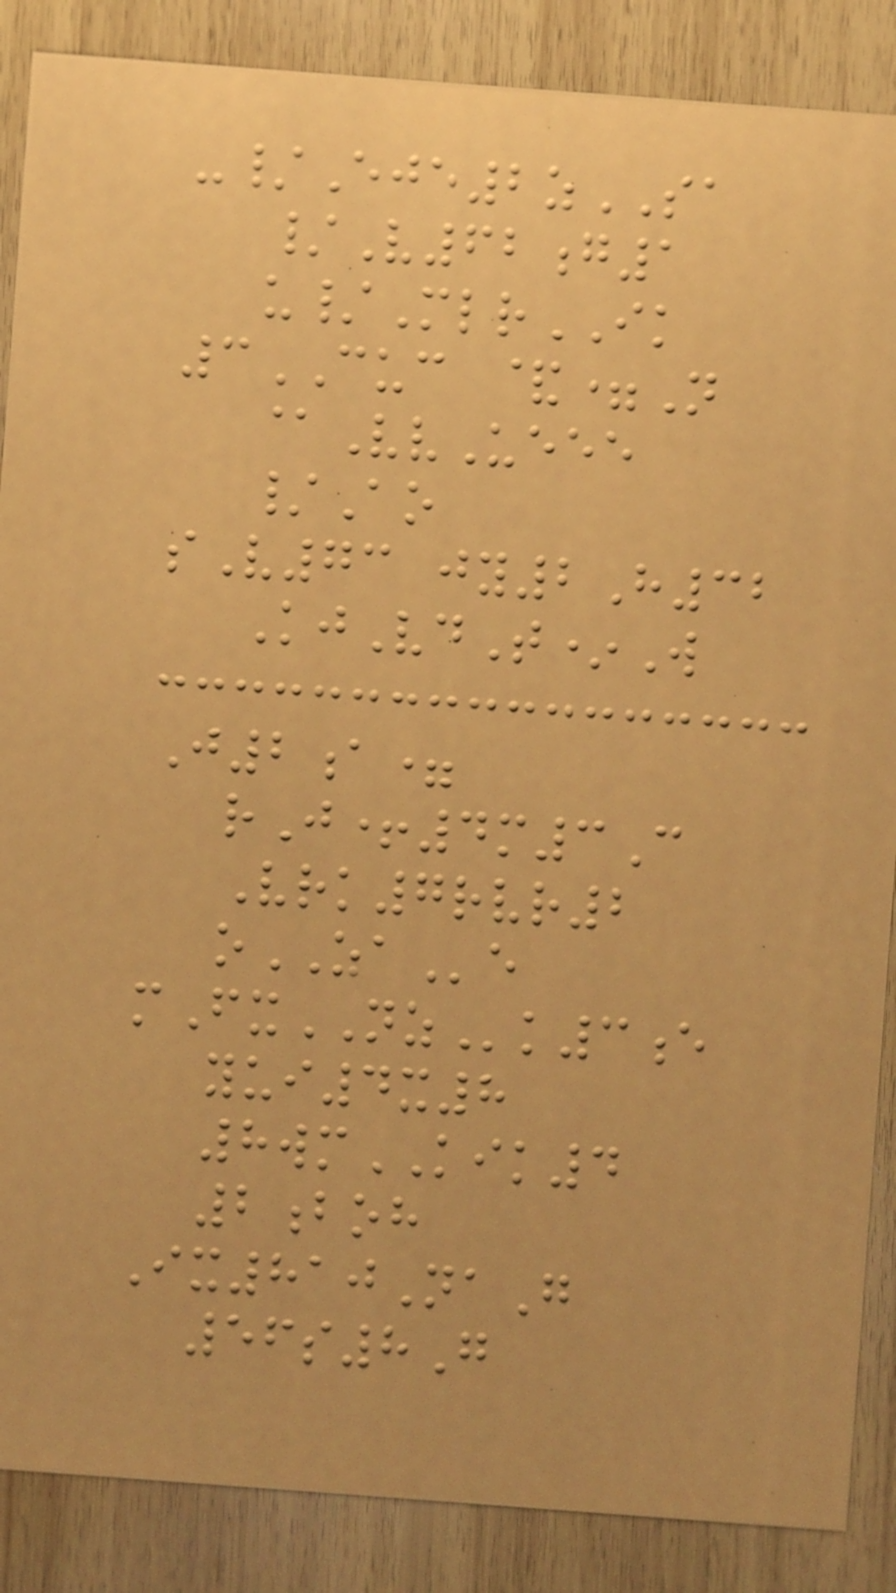-/Eje2zSA
/V62g1
u/MlrIK
3CUC &=N
@VvUeee
/Ao
sV73 jy2H32
KjVdT*W
J2a=
rJ+4m3C
Vrk7rvr2
oZAe
mFxNZk3e
yui4x8
8wmKIK4
2boh
Ix810NaG
56s8G
